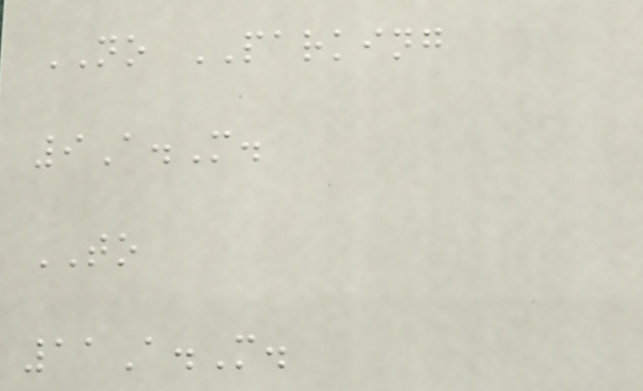NO PARKING
9A.M.
TO
11A.M.
